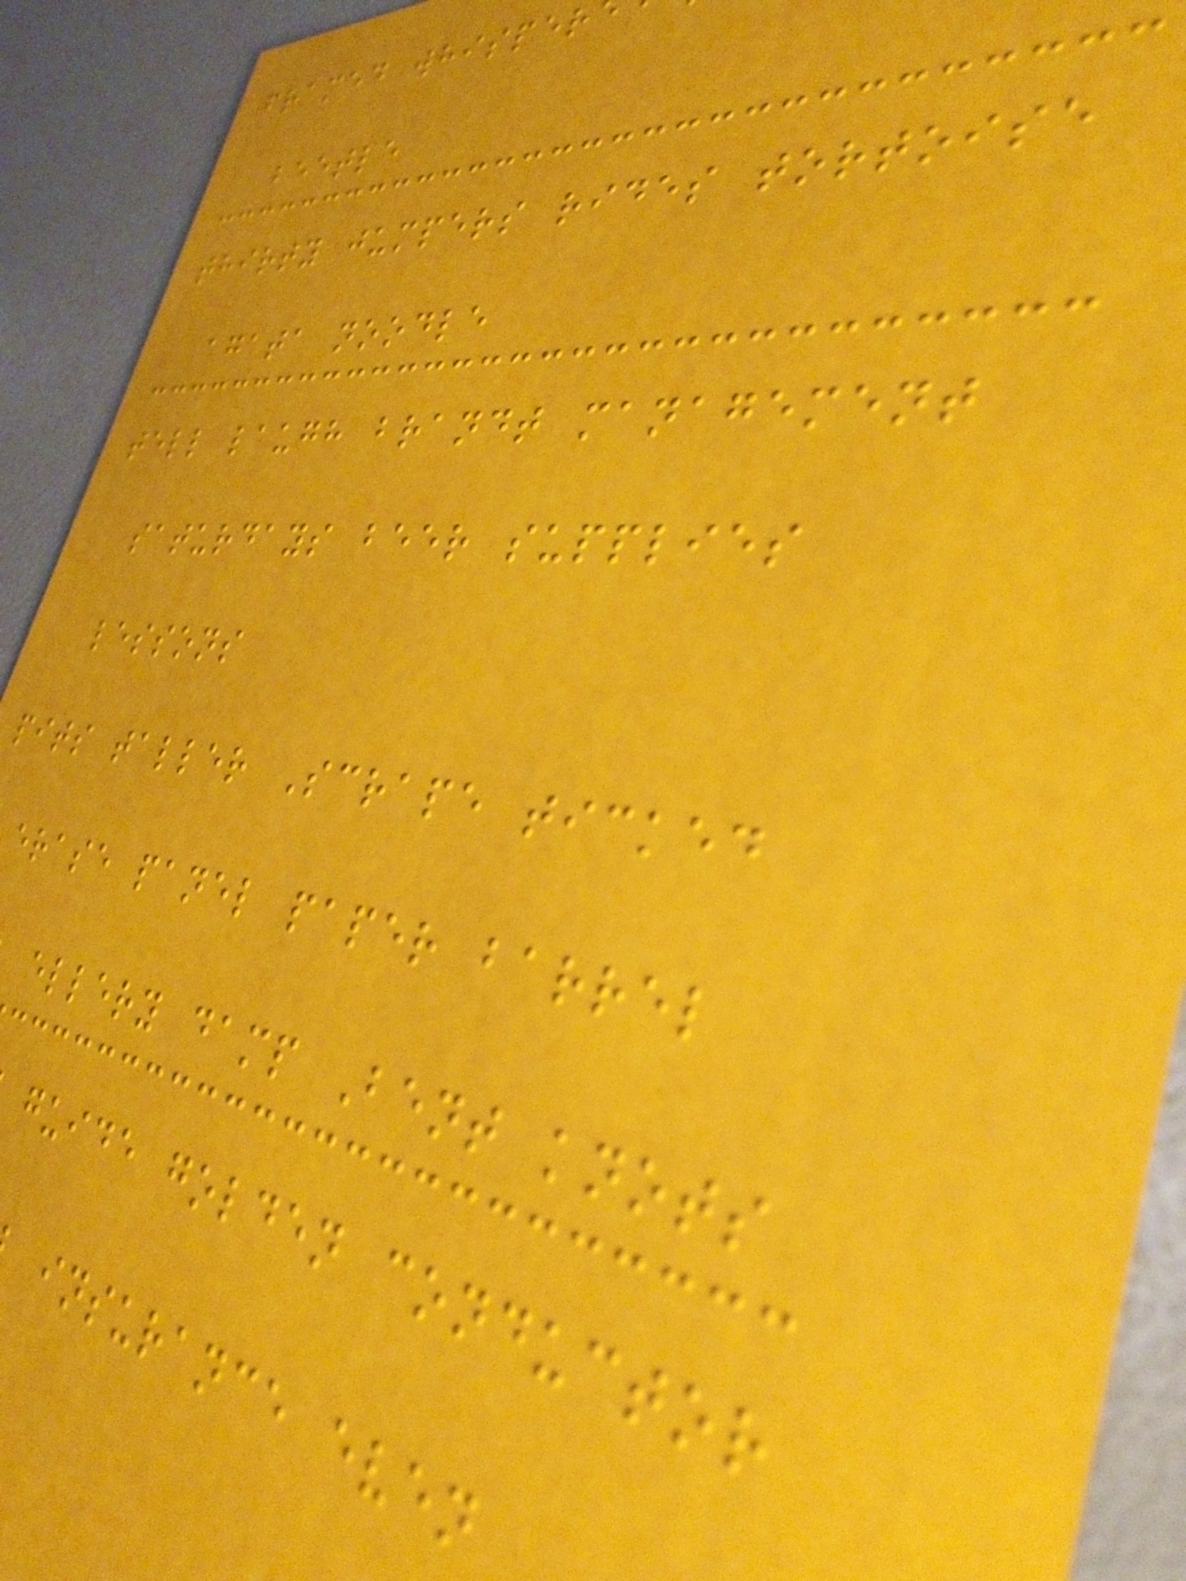framed whisper
beetle
thirty jumpers rides tortoise
agata noodle
tell laugh brandt management
saturdays beer supplies
lessons
pits taller Scrape ticked
erase panel paper barrel
ellery damp Bent knots
guide golden conductor
insurance even
